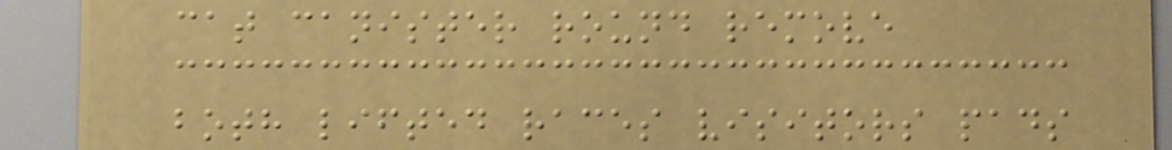cat canister round remove
both lifted races visitors pads
